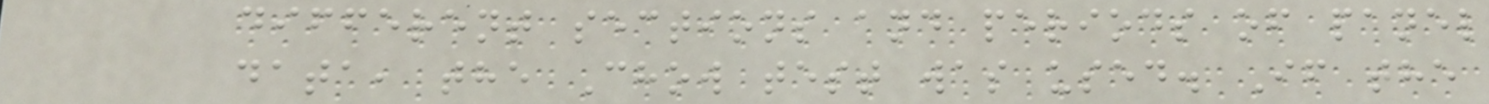different sections and periods of panel
data, the Chow test was used. If the
